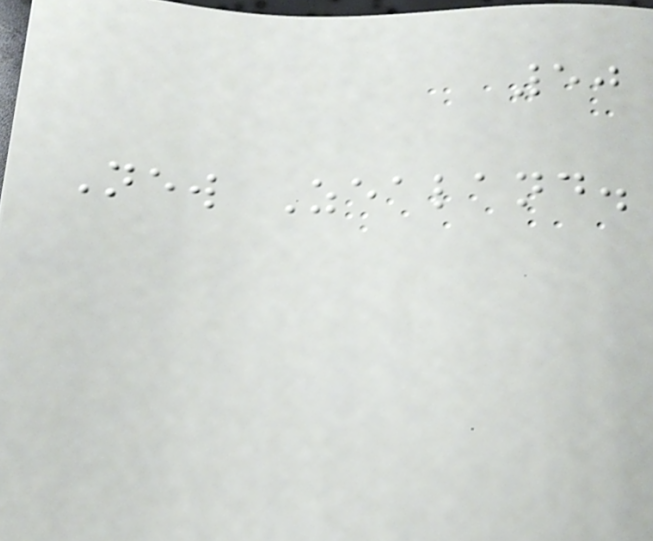50
New Zealand.
